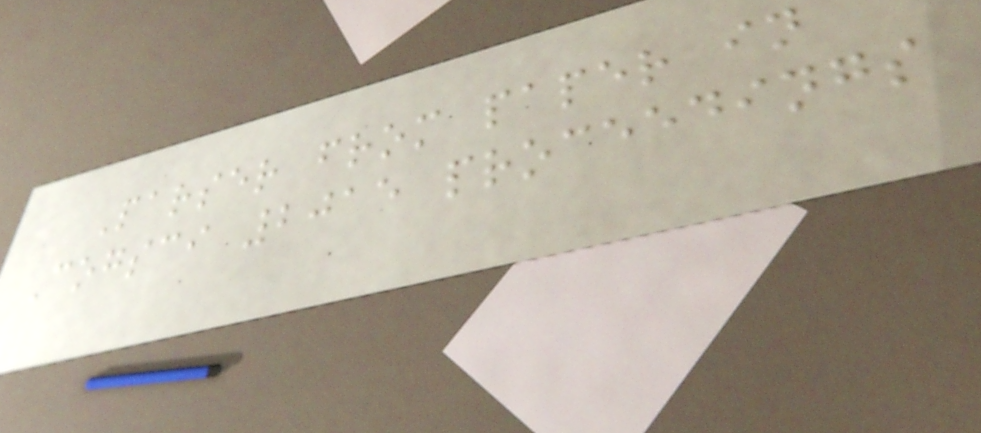Parser from paper in
Cogsci 2015 proceedings
